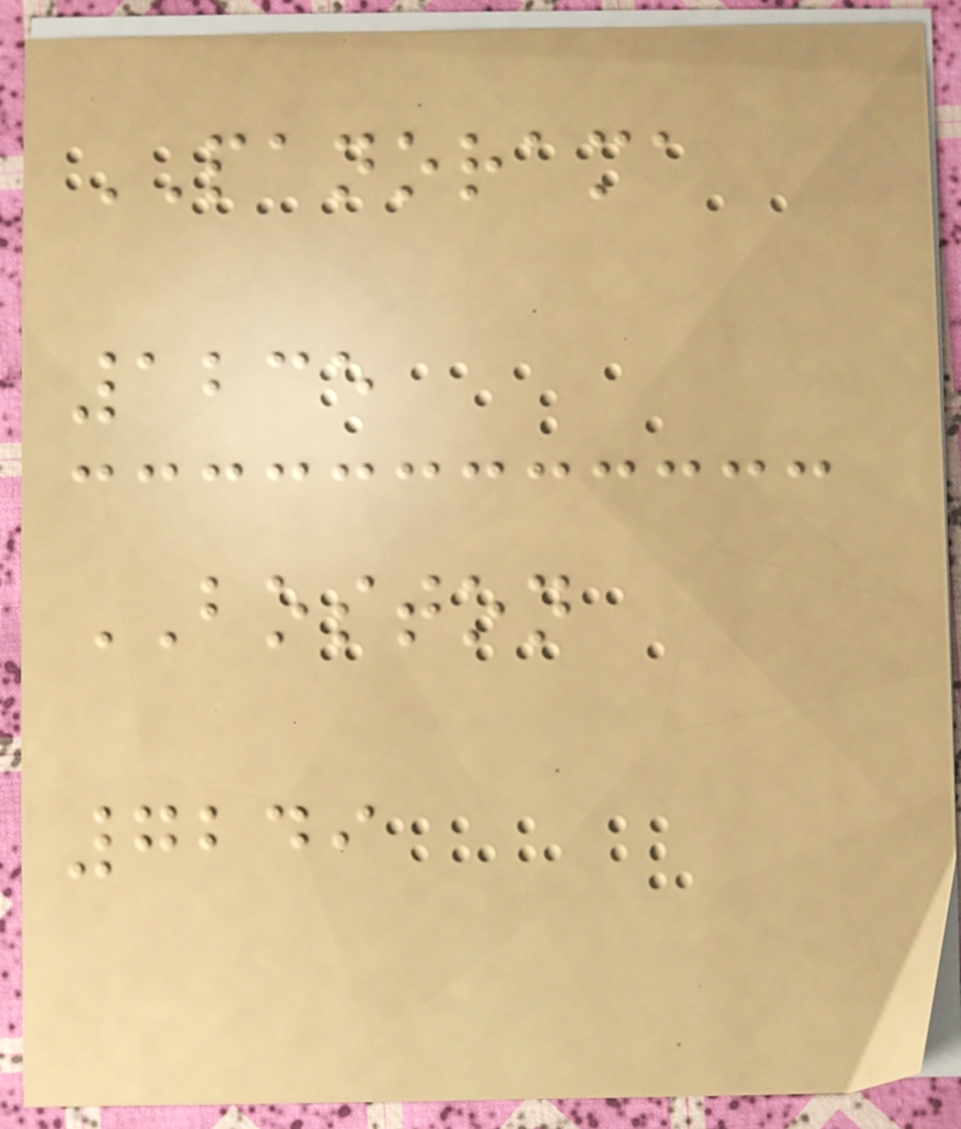PANORAMA
1235
BOSTON
7249
